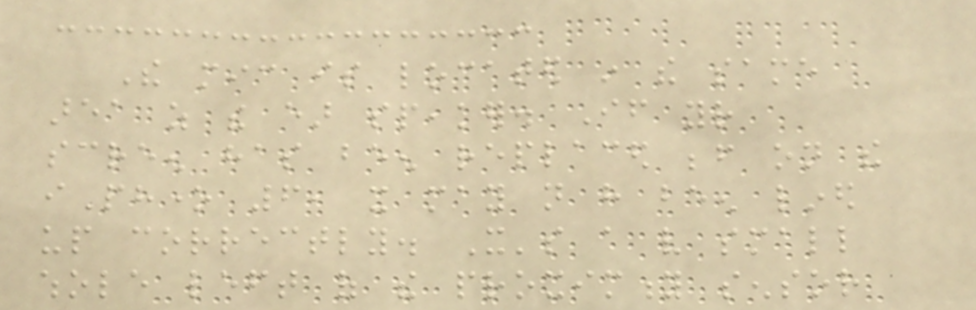The mic is located in the same
area as the ear speaker. If your
screen has been replaced before on the
iPhone 6, it may not have been lined
up correctly. It's a very small
whole left of the proximity sensor
